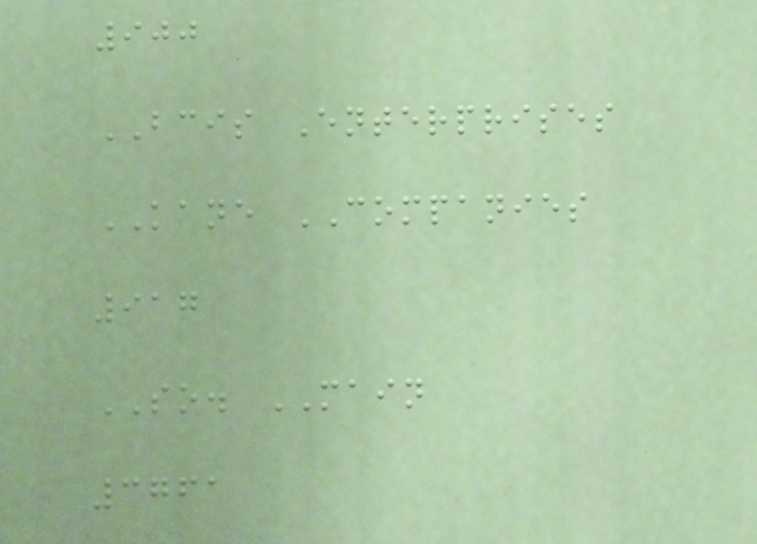900
BCIS Enterprises
KANE COMPANIES
917
SO. MAIN
3761
